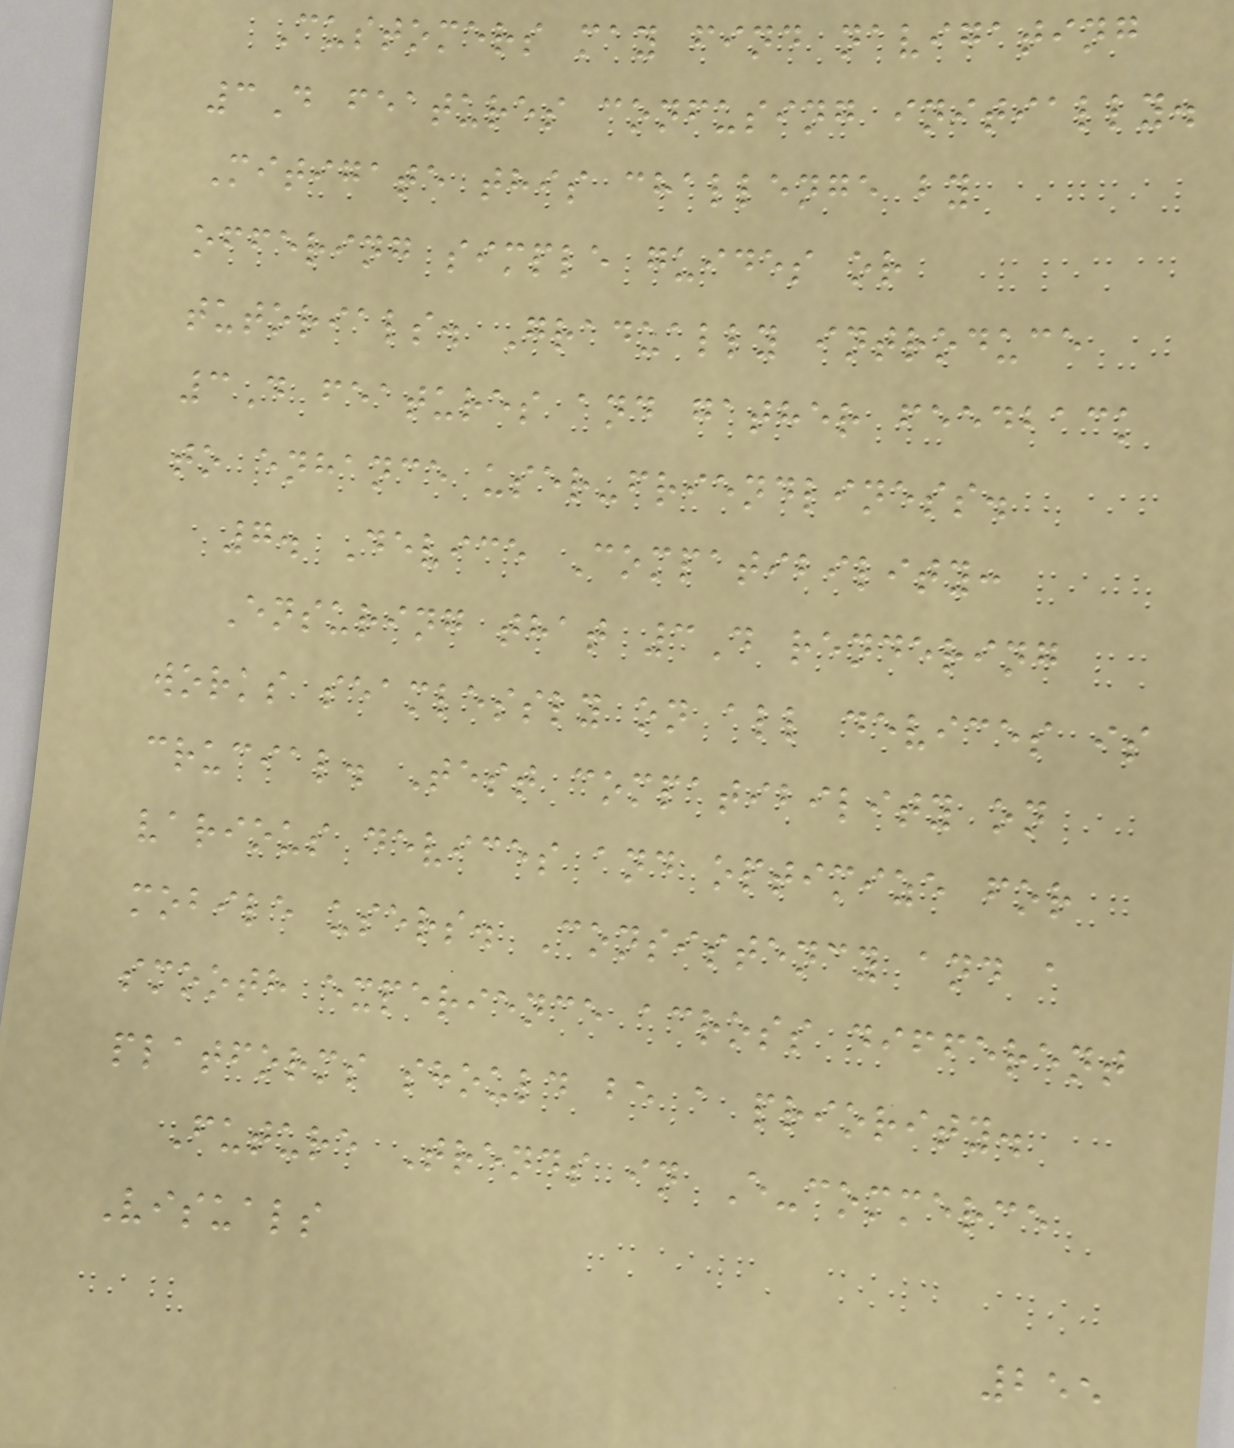Customers may find navigating
3D features confusing initially.
Mitigate this challenge by
offering simple guides or
tutorials. Gradually introduce
3D features and gather feedback
to enhance user-friendliness.
7. Device Compatibility:
Ensuring that 3D rendering
works seamlessly on all devices is
crucial. Test compatibility on
various devices and optimize for
mobile users. Consistency and a
smooth experience across different
platforms should be a priority.
Future Trends in E-commerce
Visuals
255
